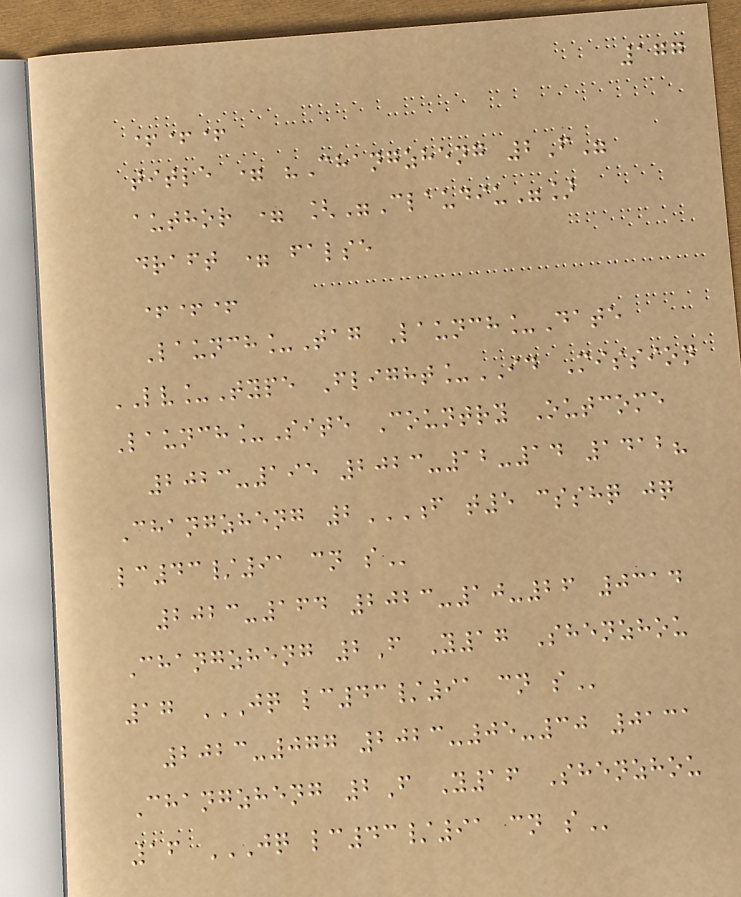177
+++
title = "Changzheng 2F"
author = ["Claudiu"]
draft = false
+++
Launch_Tag Launch_Date
LV_Type Flight_ID Mission
Launch_Site Country Outcome
2023-195 2023-12-14 1412?
Changzheng 2F T5 CSSHQ JQ
LC43/91 CN S
2023-164 2023-10-26 0314
Changzheng 2F Y17 Shenzhou
17 JQ LC43/91 CN S
2023-077 2023-05-30 0131
Changzheng 2F Y16 Shenzhou
16 JQ LC43/91 CN S
